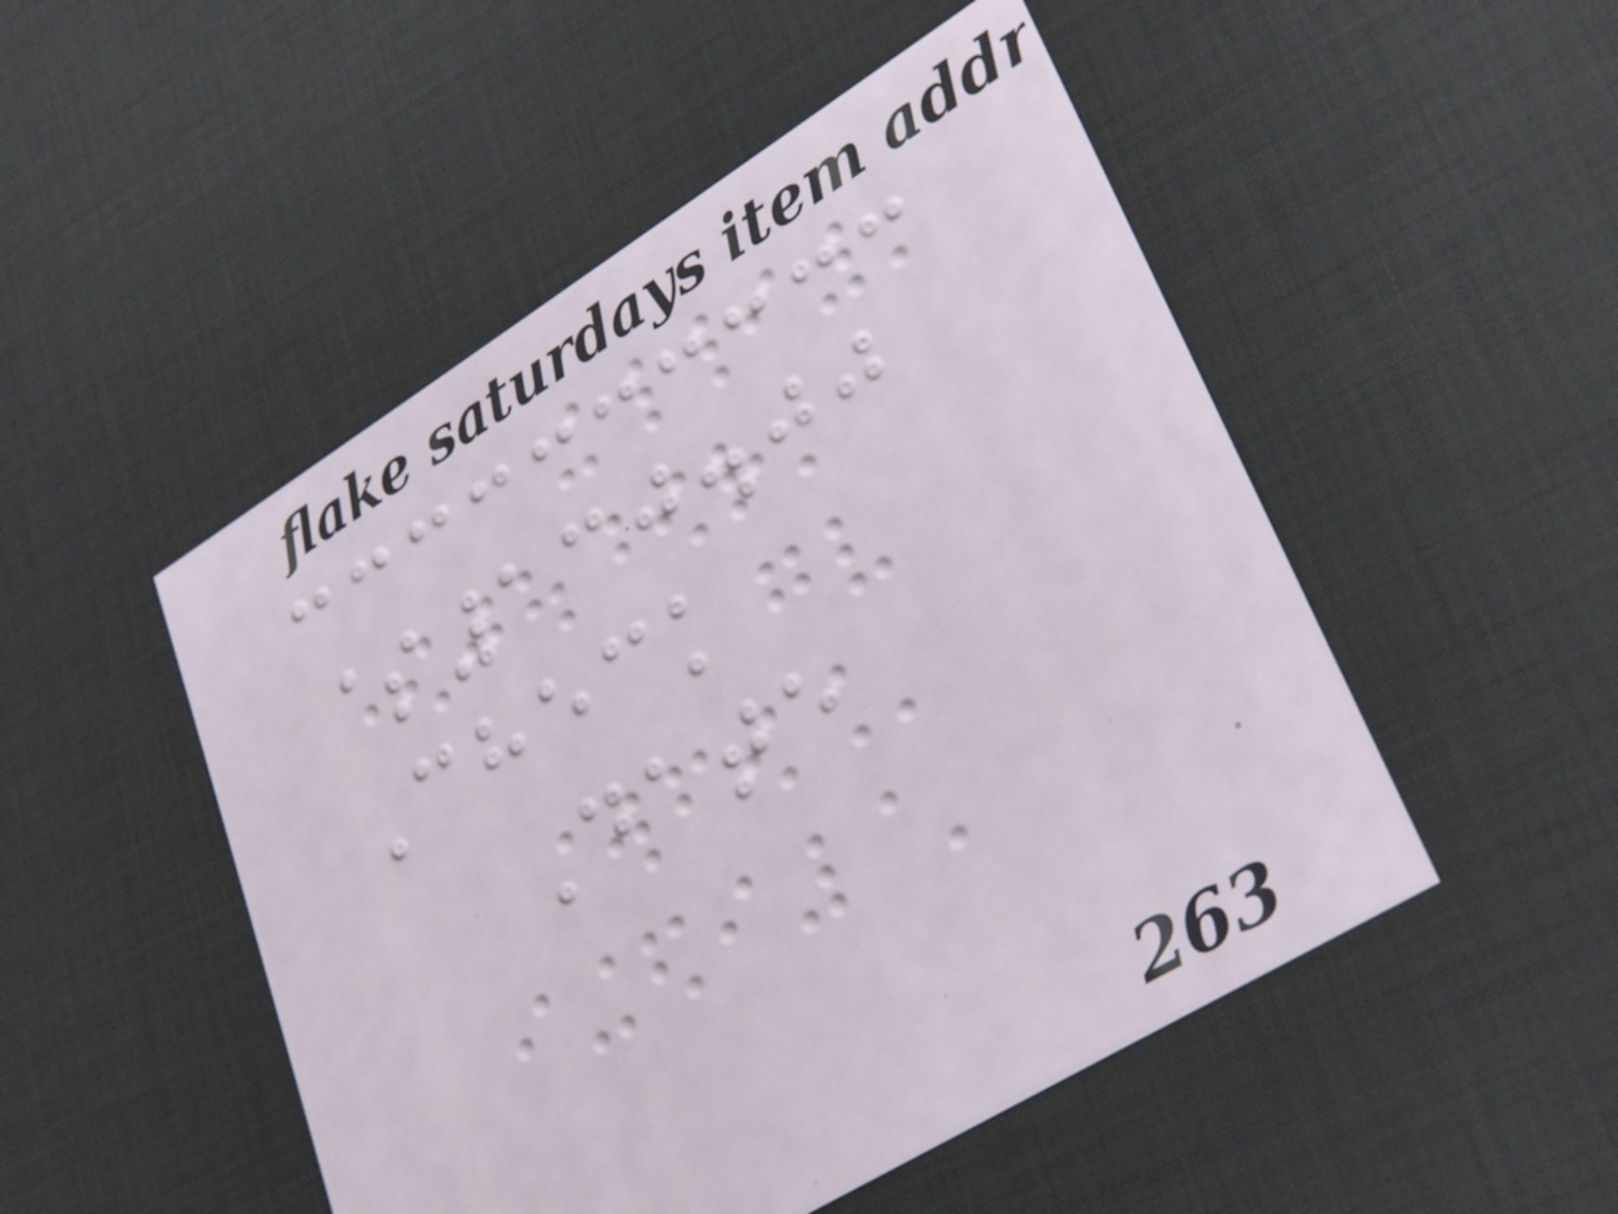$130.00
Check
Date
